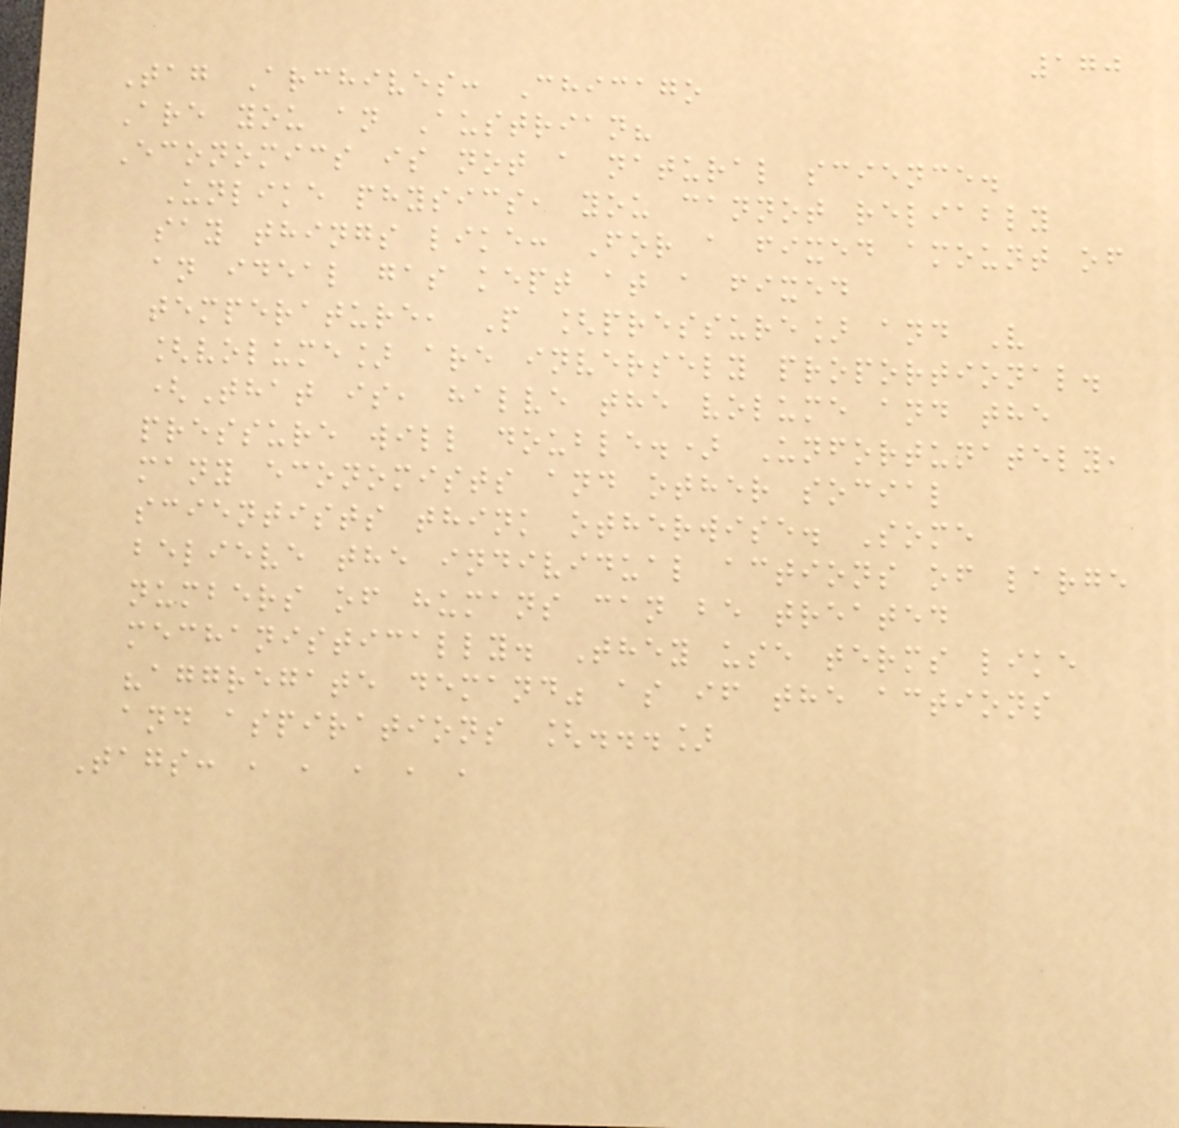170
Tag Archives: Chicago
Are you an Austrian?
Economics is not a natural science.
Unlike physics, you cannot reliably
say things like: For a fixed amount of
an ideal gas kept at a fixed
temperature, P [pressure] and V
[volume] are inversely proportional.
(That is, halve the volume and the
pressure will double.) Unfortunately,
many economists and other social
scientists think otherwise. Some
believe the individual actions of large
numbers of humans can be treated
mechanistically. They use terms like
"aggregate demand" as if the actions
and aspirations [...]
Tags: , , , , ,
